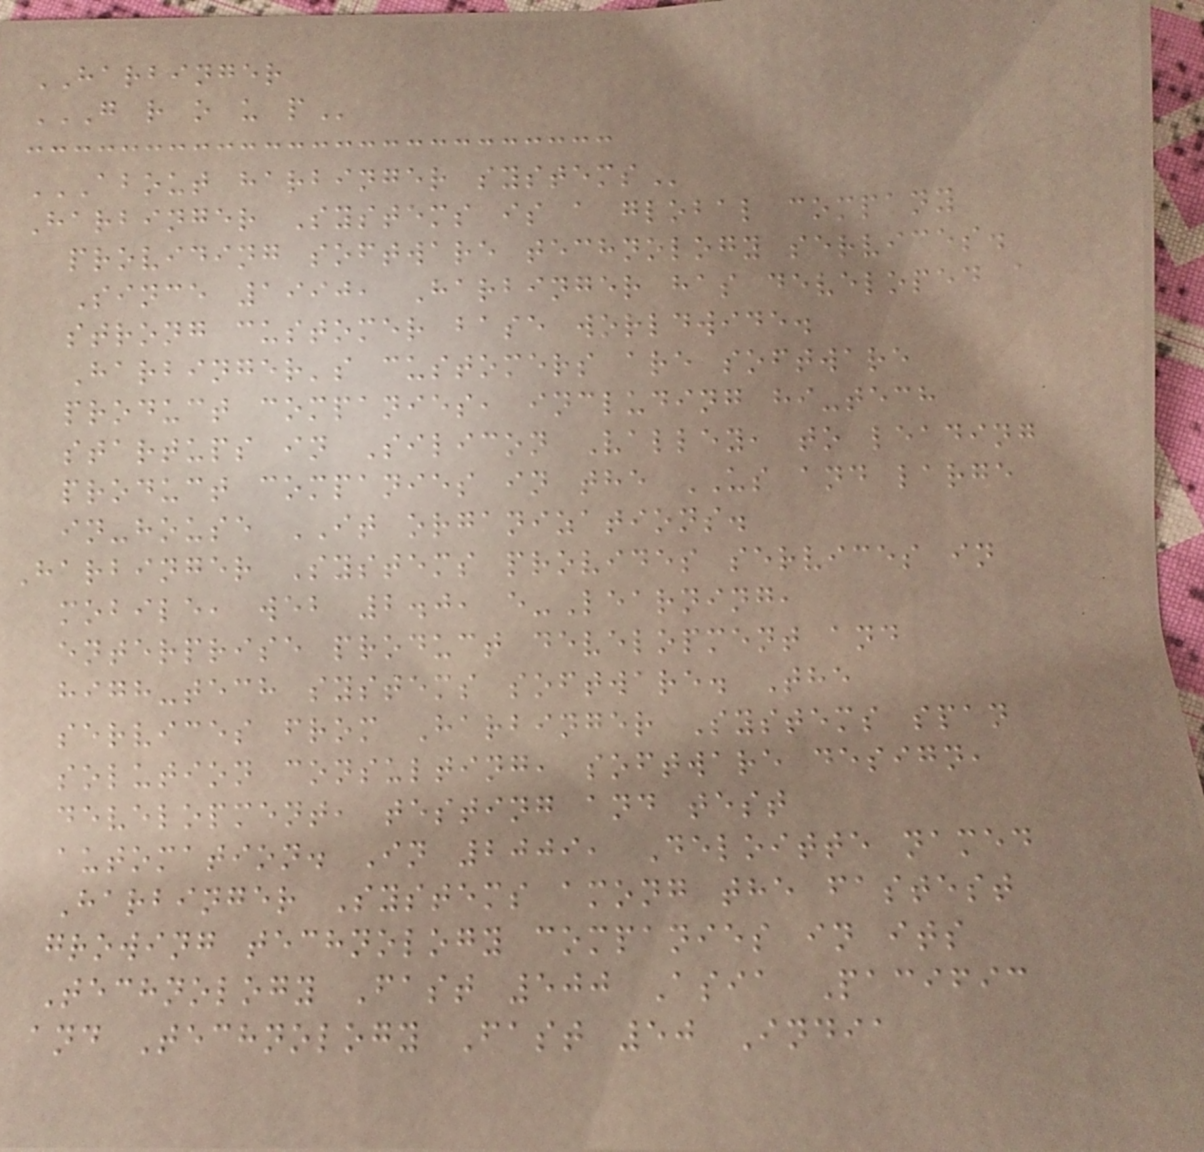HARBINGER
G R O U P
ABOUT HARBINGER SYSTEMS
Harbinger Systems is a global company
providing software technology services.
Since 1990, Harbinger has developed a
strong customer base worldwide.
Harbinger's customers are software
product companies, including hi-tech
startups in Silicon Valley, to leading
product companies in the US and large
in-house IT organizations.
Harbinger Systems provides services in
mobile, web 2.0, e-Learning,
enterprise product development and
high-tech systems software. The
services from Harbinger Systems span
solution consulting, software design,
development, testing and test
automation. In 2009, Deloitte named
Harbinger Systems among the fastest
growing technology companies in its
Technology Fast 500 Asia Pacific
and Technology Fast 50 India
